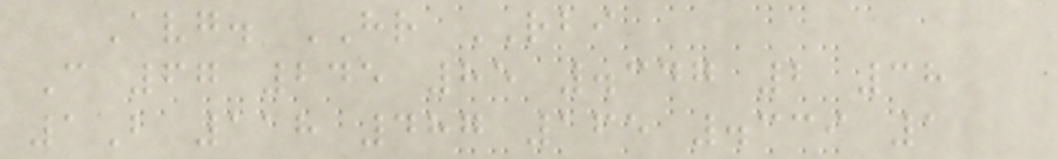Avg. HR RBI
C 67 245 85 .347 2 38
1B 118 487 165 .339 1
